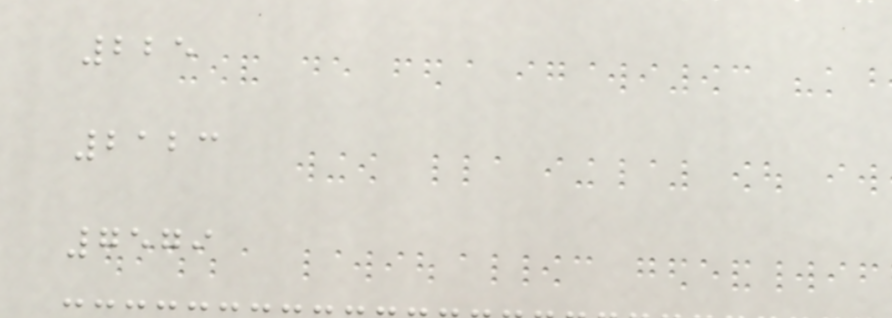225
2123
7579
